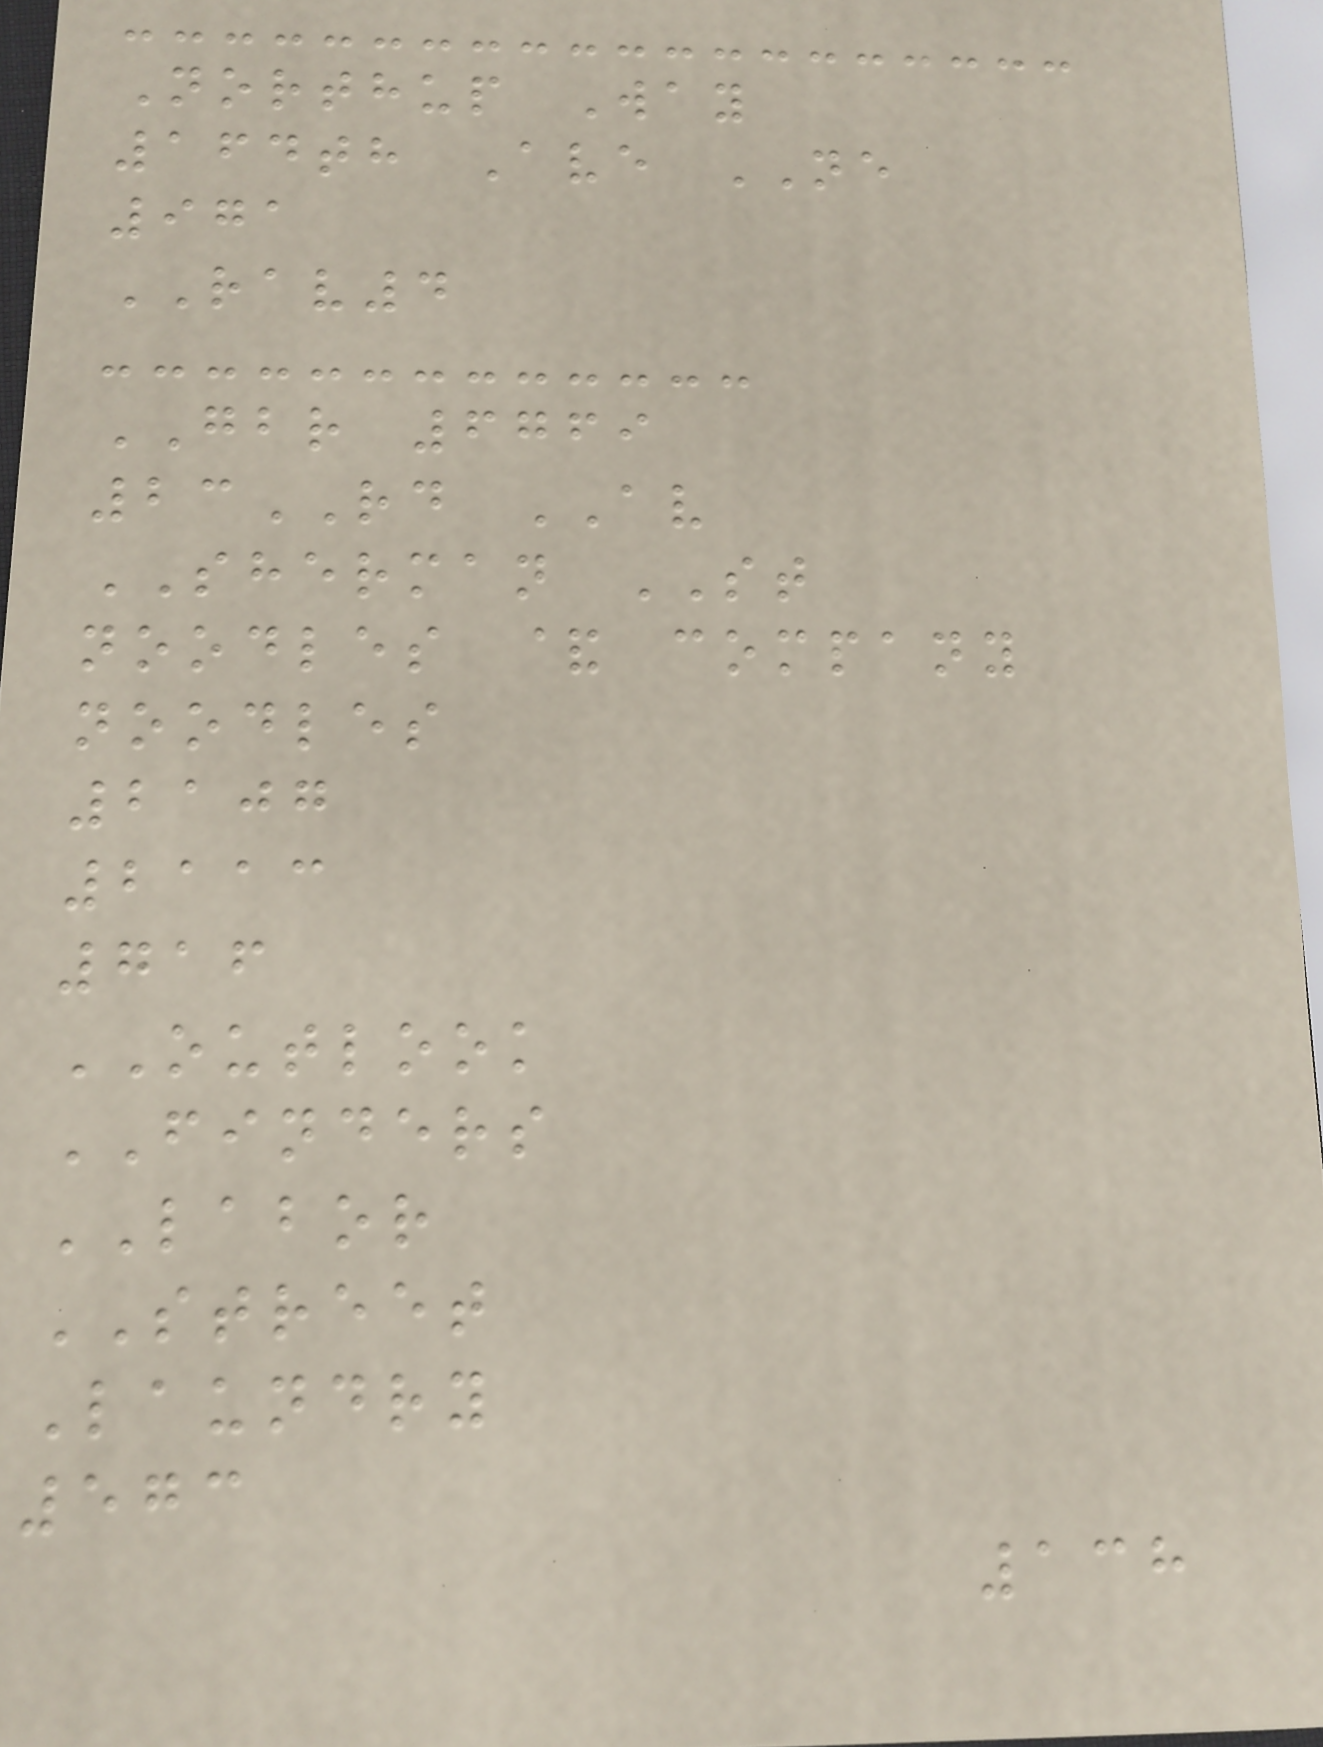Northup Way
164th Ave NE
971
RAV4
GBR 6769
23RD AV
SHERMAN ST
noodles & company
noodles
2107
2113
716
OUTLOOK
FINDERS
LABOR
STREET
Laundry
573
138
